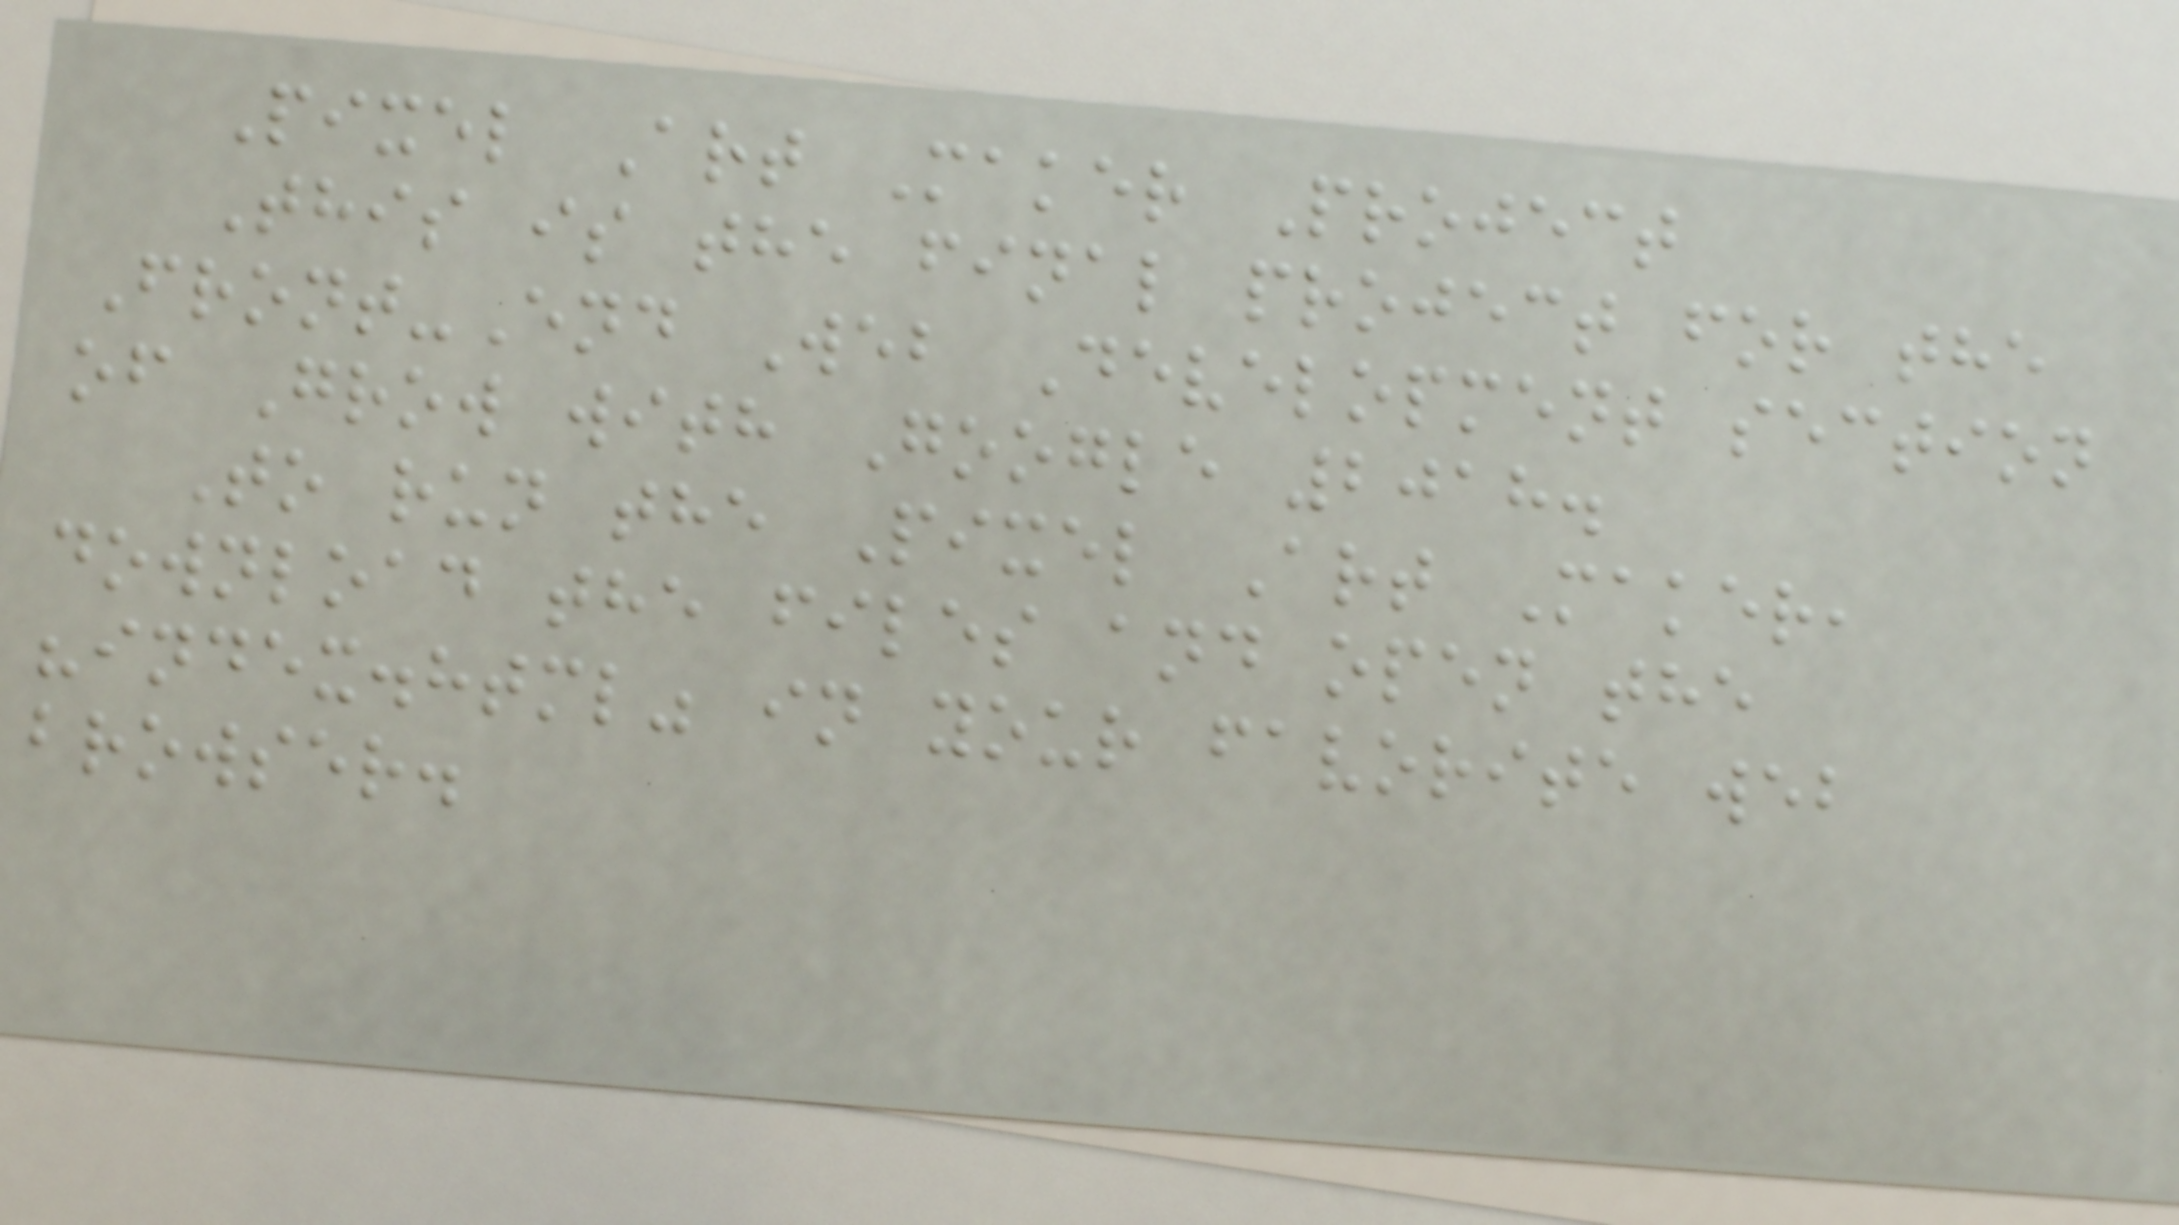Pixel Art Maker Project
This is the final project for the
Front-End Web Development section
of Grow with Google 2018.
To run the Pixel Art Maker,
download the files and open the
"index.html" in your favorite web
browser.
